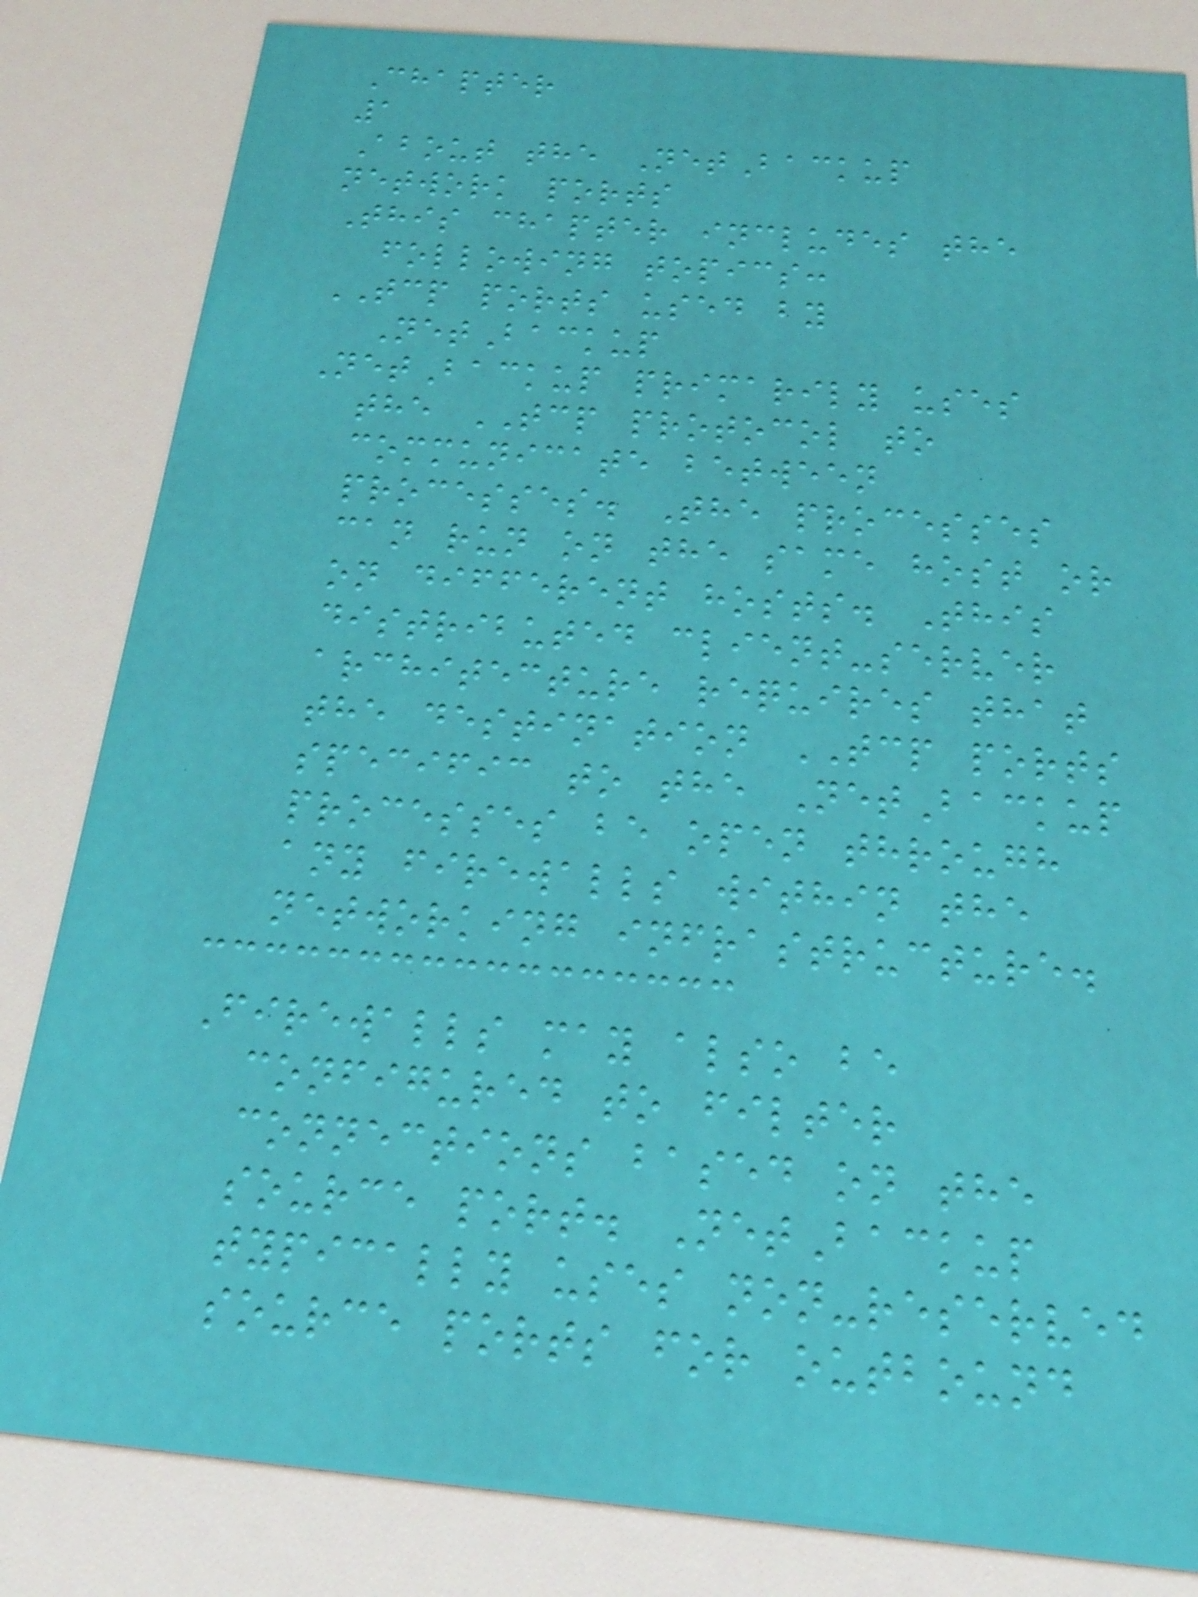Chapter
1
About the NetBackup
network ports
This chapter includes the
following topics:
TCP ports used by
NetBackup
NetBackup primarily uses
the TCP protocol to
communicate between
processes. The processes
can run on the same host or
on different hosts. This
distributed client-server
architecture requires that
the destination TCP ports
specific to the NetBackup
processes be open through
any firewalls within the
networking infrastructure.
Firewalls may also be
configured to filter
connections based on the
source port. NetBackup
typically uses non-reserved
source ports for outbound
